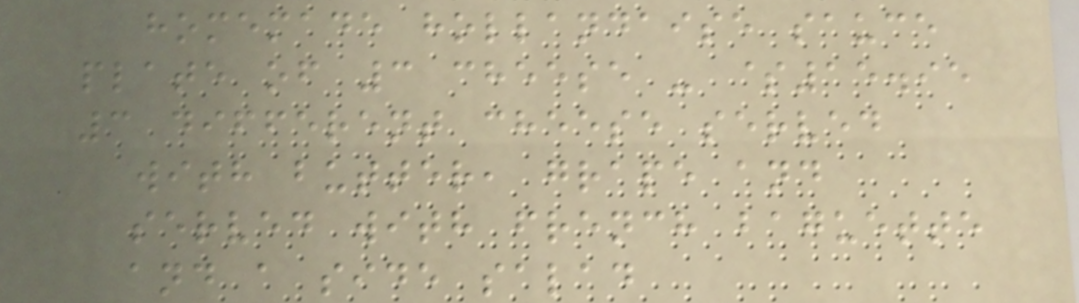homemade hollandaise sauce
plate of 3 cheese - $15.95
3 different cheese served
with butter, grape and
served with french baguette
and a side salad
